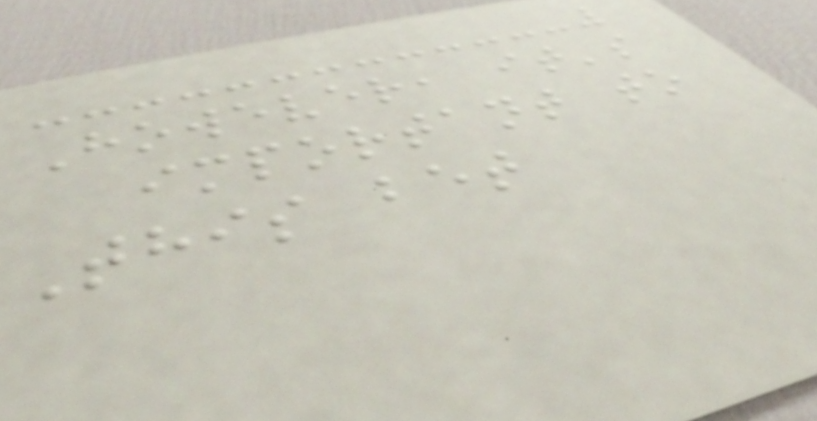However, it's
important to
This bet
